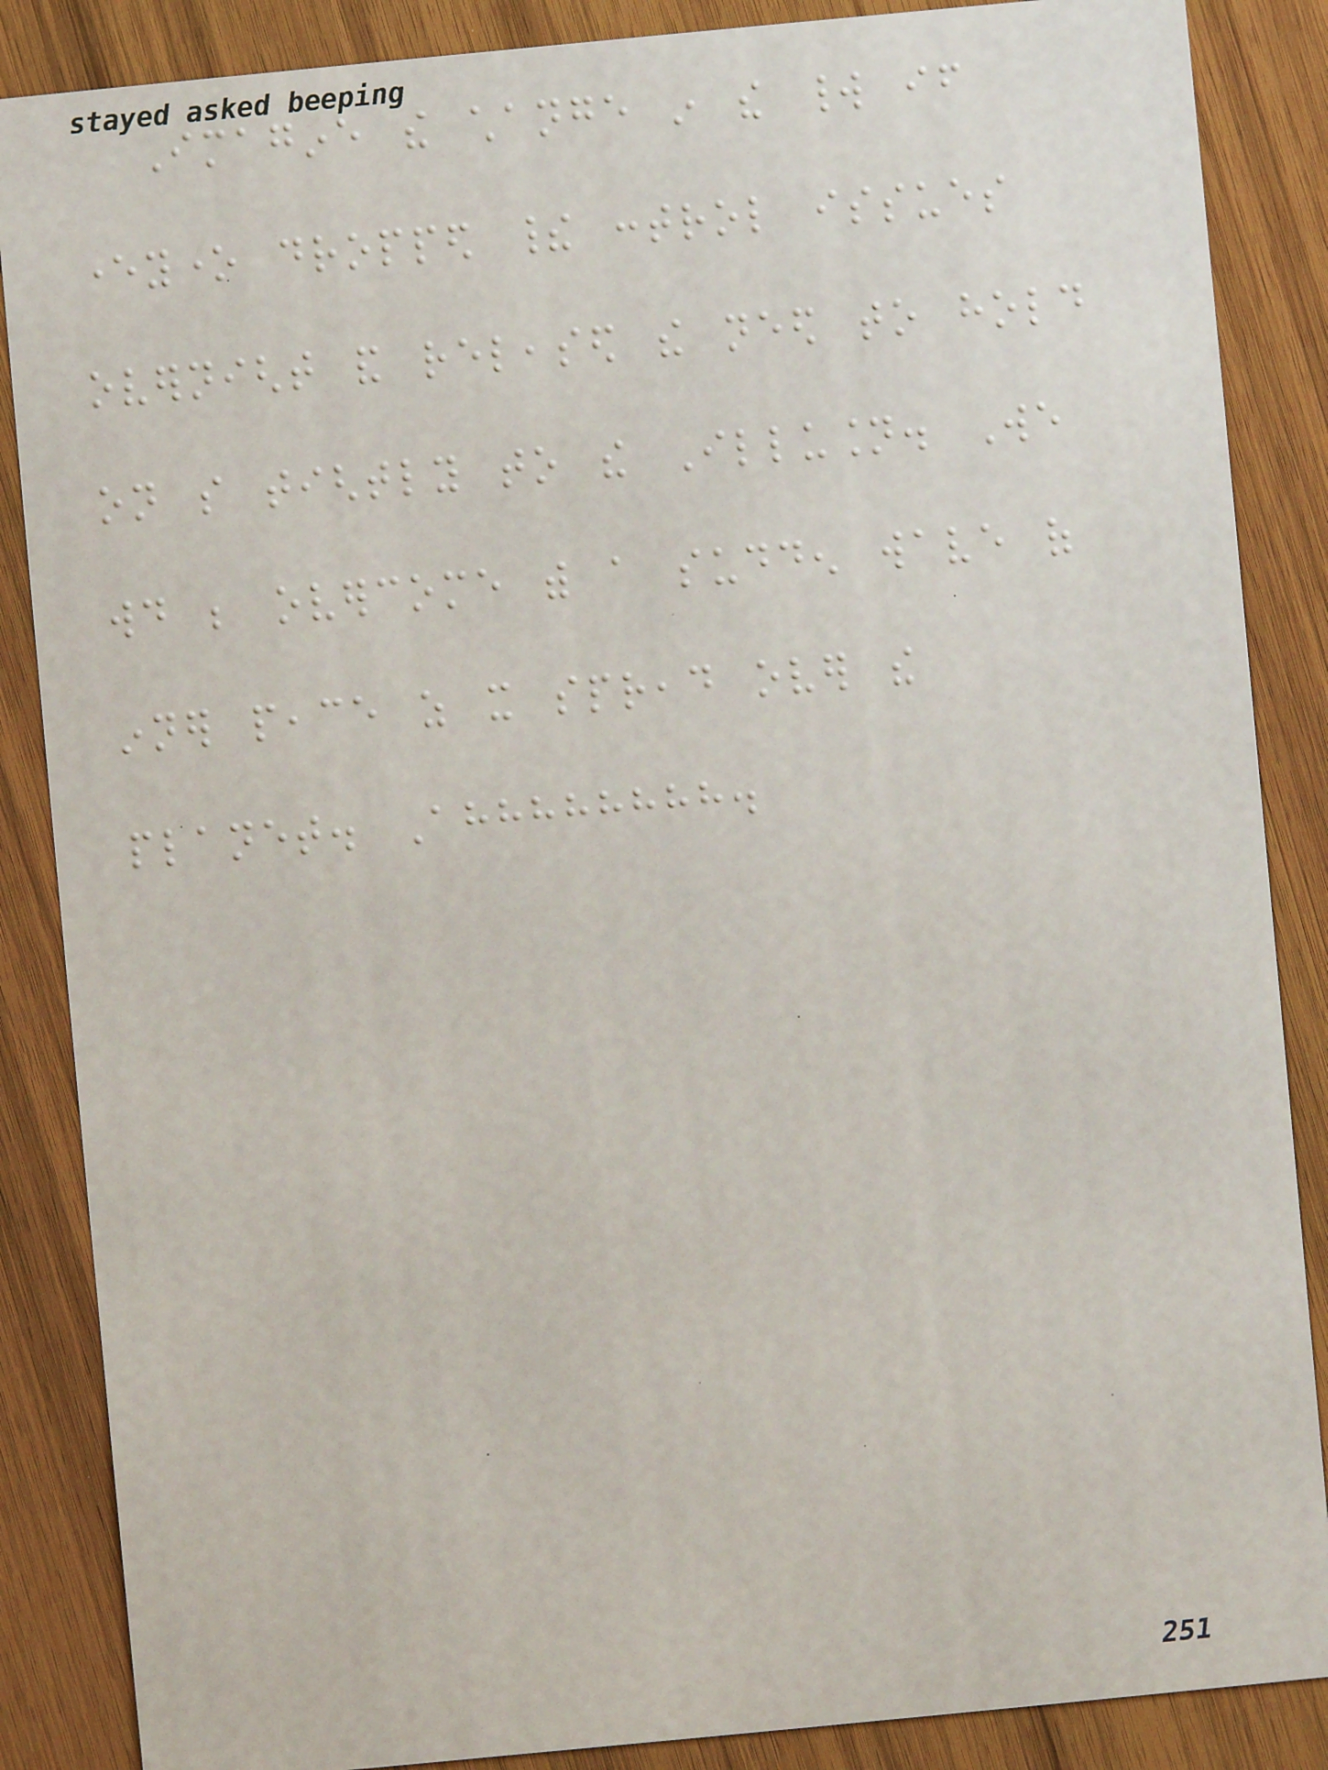Imagine the change in the world if
everyone dropped their control issues
overnight and released the need to hold
on so tightly to the Illusion. We
would be overcome with a sudden wave of
inner peace as it spread over the
planet. Ahhhhhhhh.
